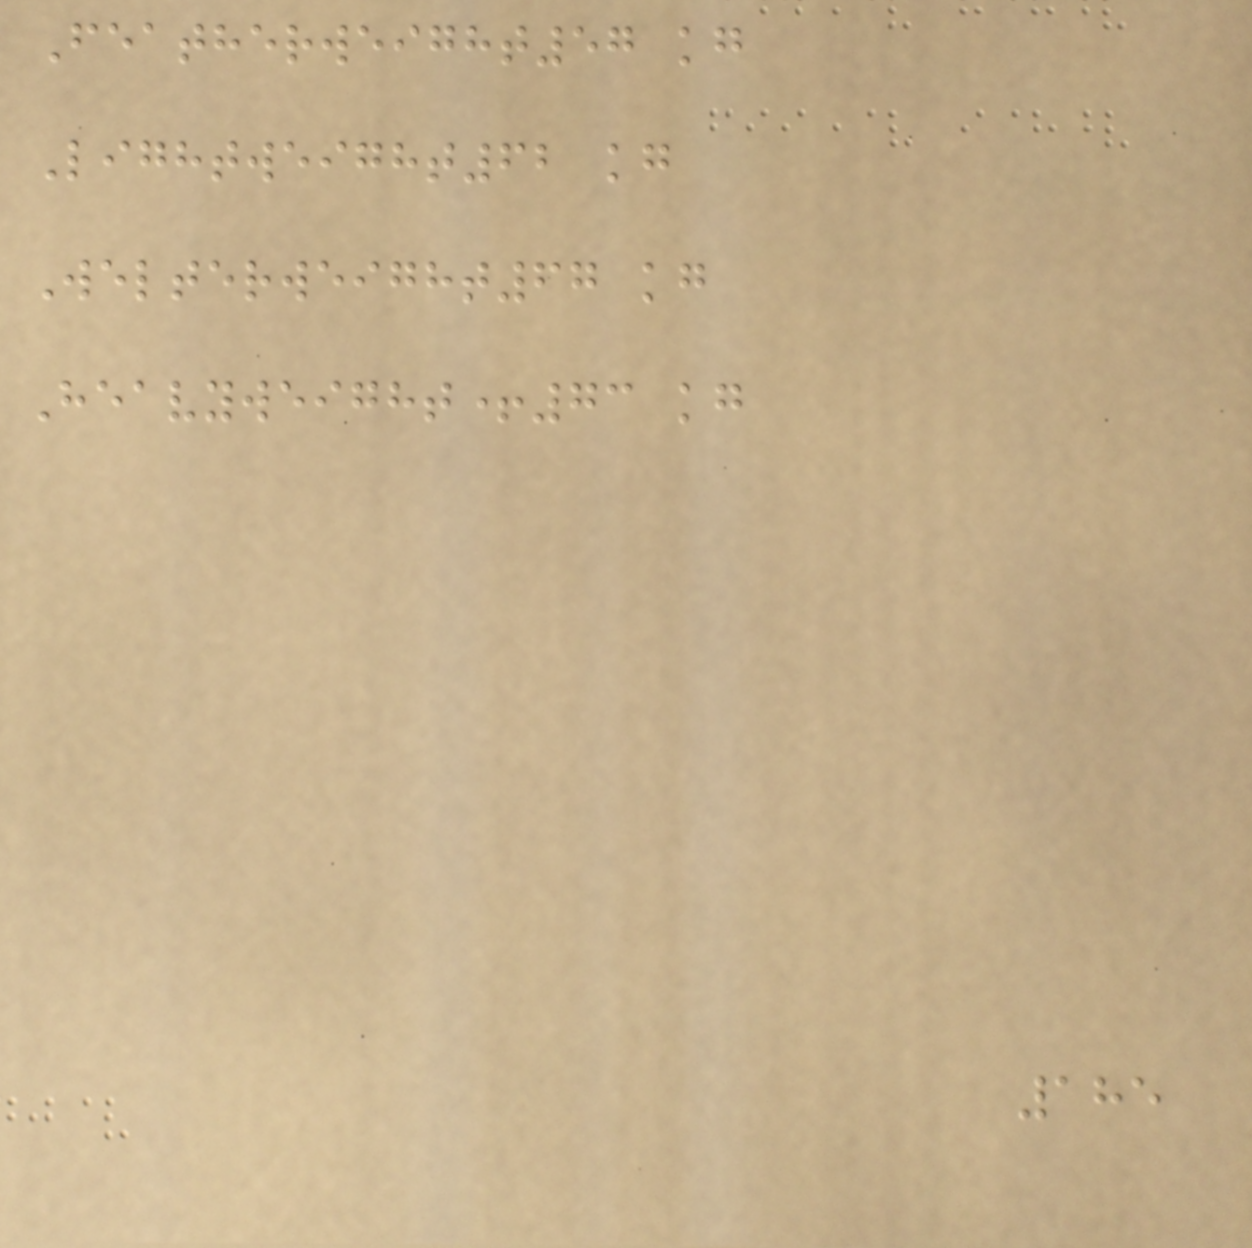Featherweight57 kg
Lightweight62 kg
Welterweight67 kg
Heavyweight+73 kg
185
